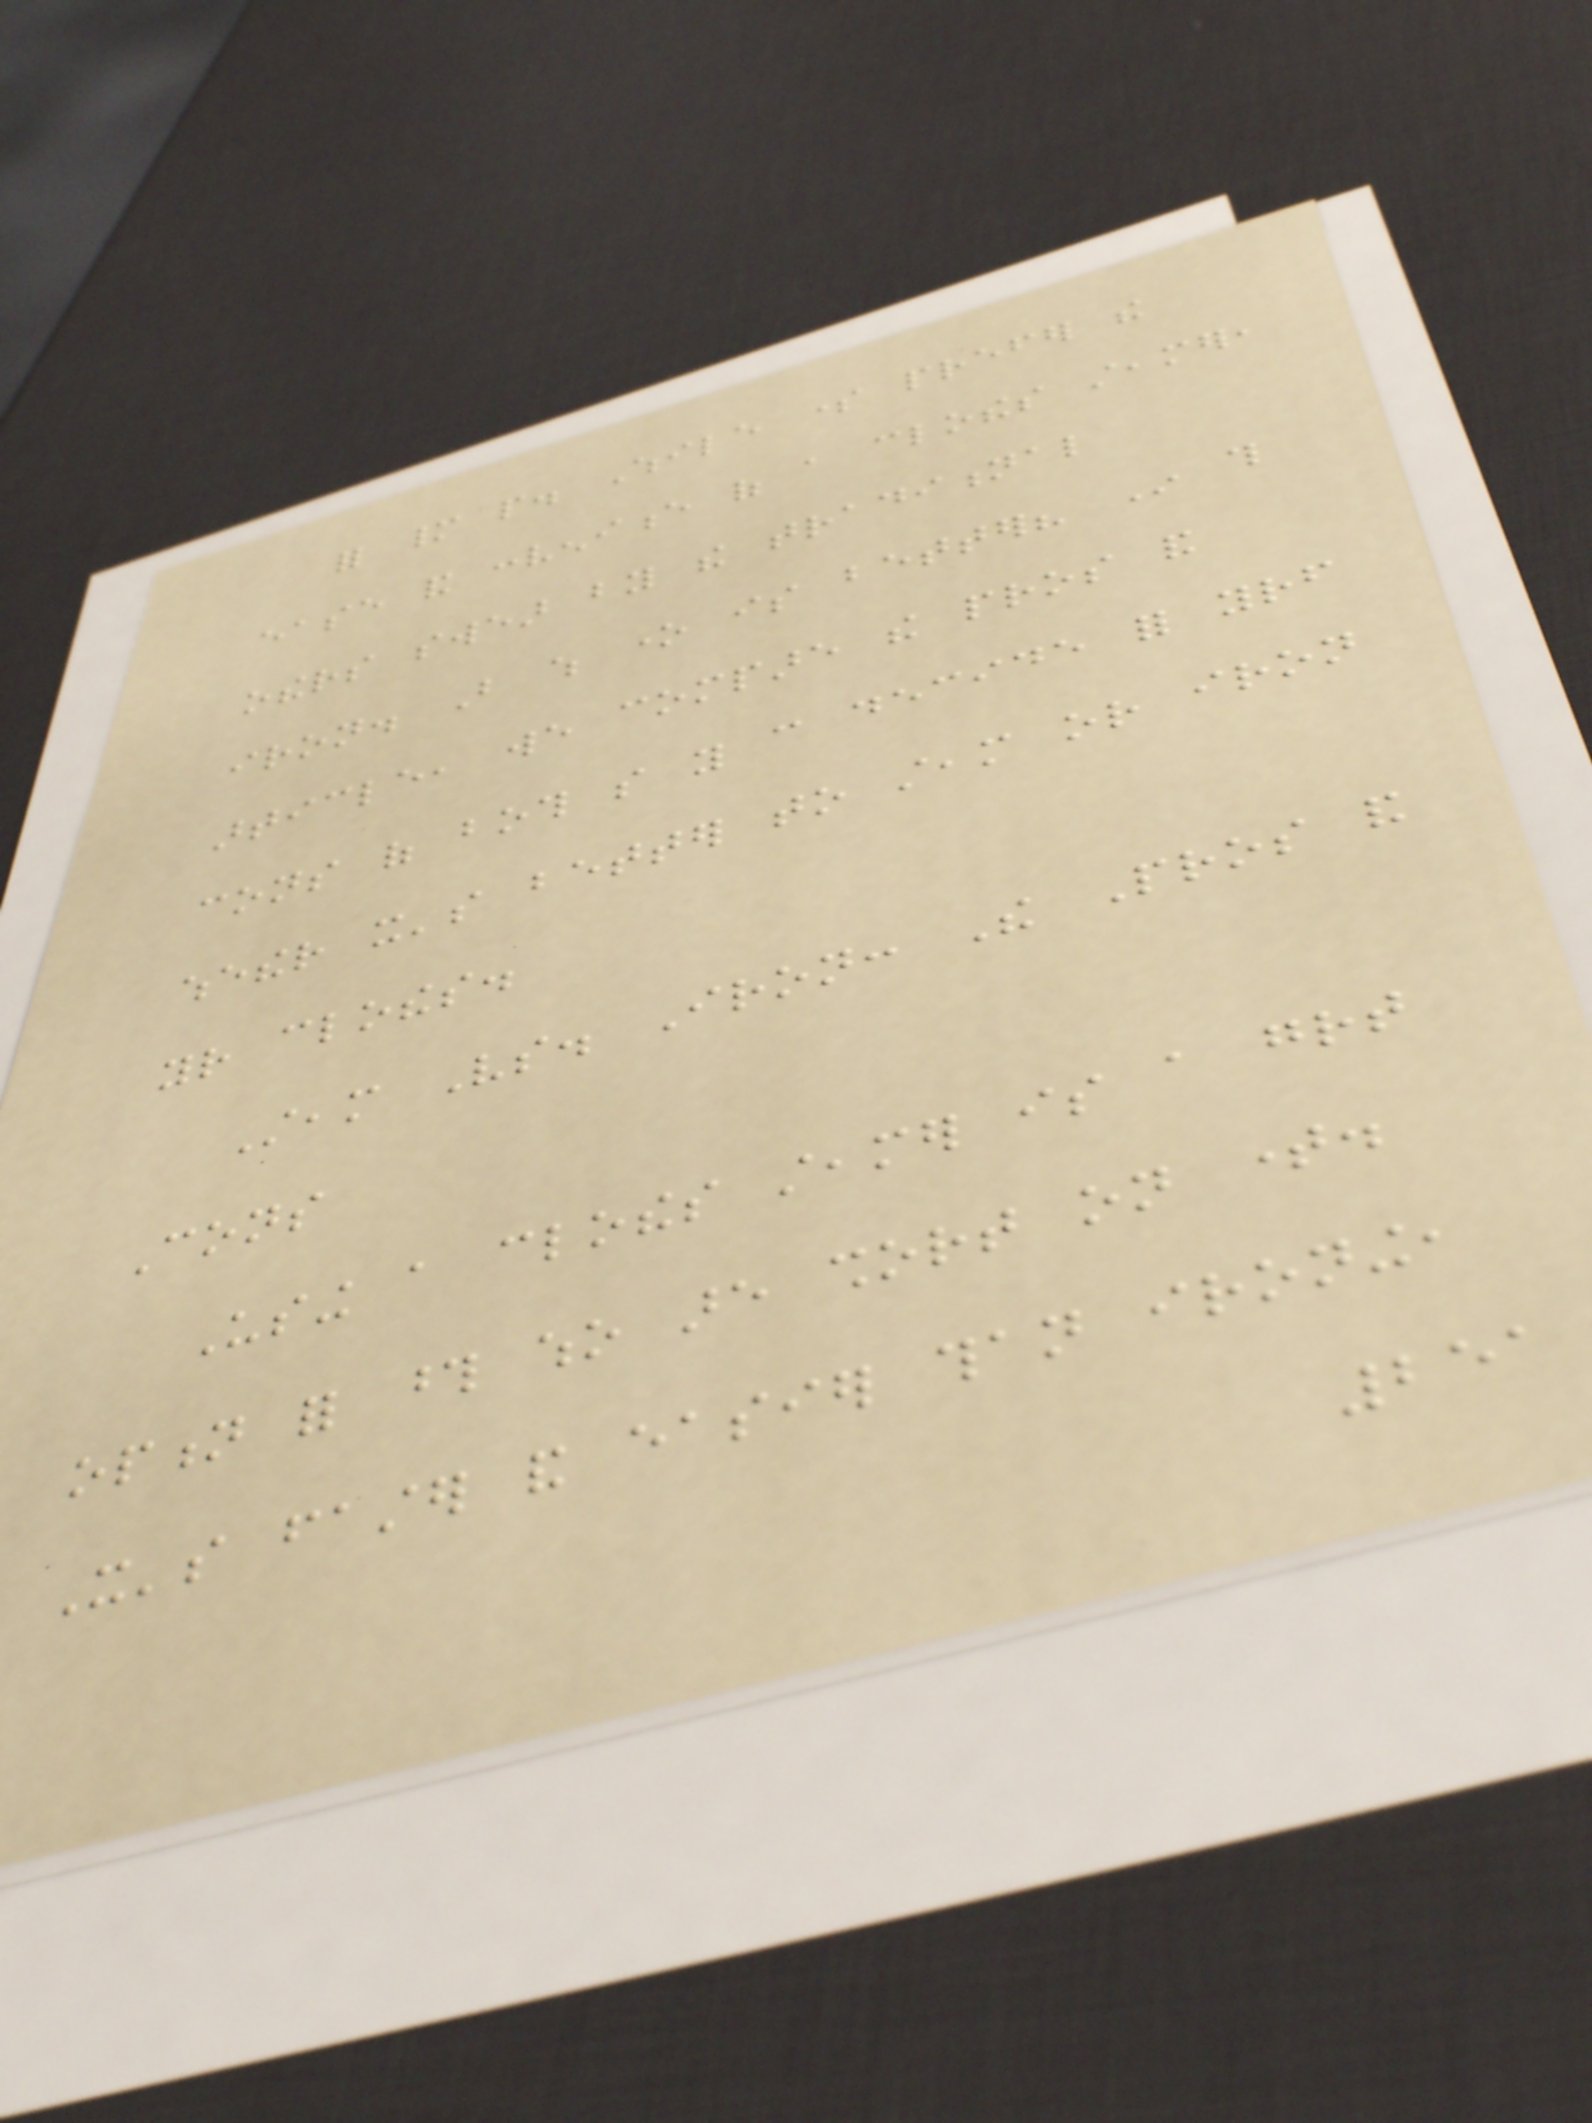for many people. While some prefer the
ease and convenience of a clothes steamer,
others swear by the traditional
iron. But which one is better? In this
article, we compare the pros and
cons of both so you can decide for yourself
whether it's better to steam or iron
your clothes.
Steam Vs. Iron: The Pros and
Cons
Using a clothes steamer is a great
option for those who are short on time.
It's faster and easier than ironing,
251
